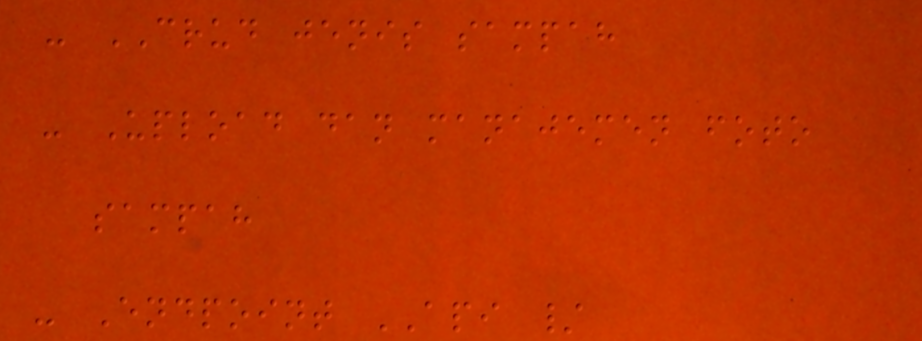- CRUD jenis sampah
- Upload dan manajemen foto
sampah
- Endpoint API /
